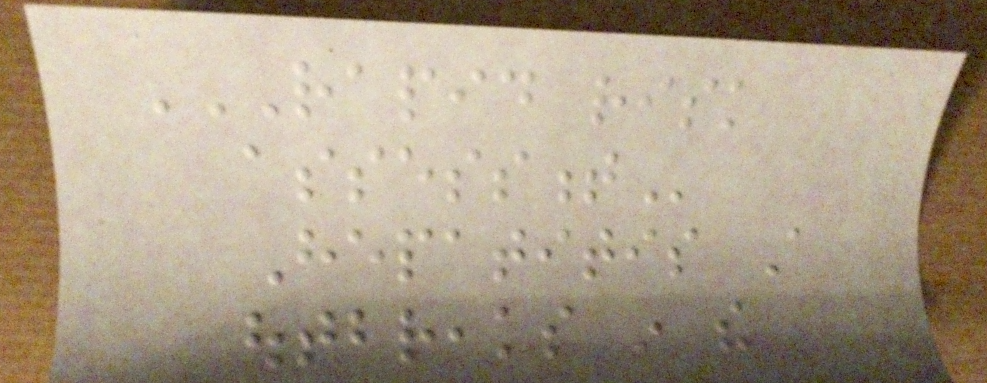RAPID RISK
ASSESSMENT
Hepatitis A
outbreaks in the
